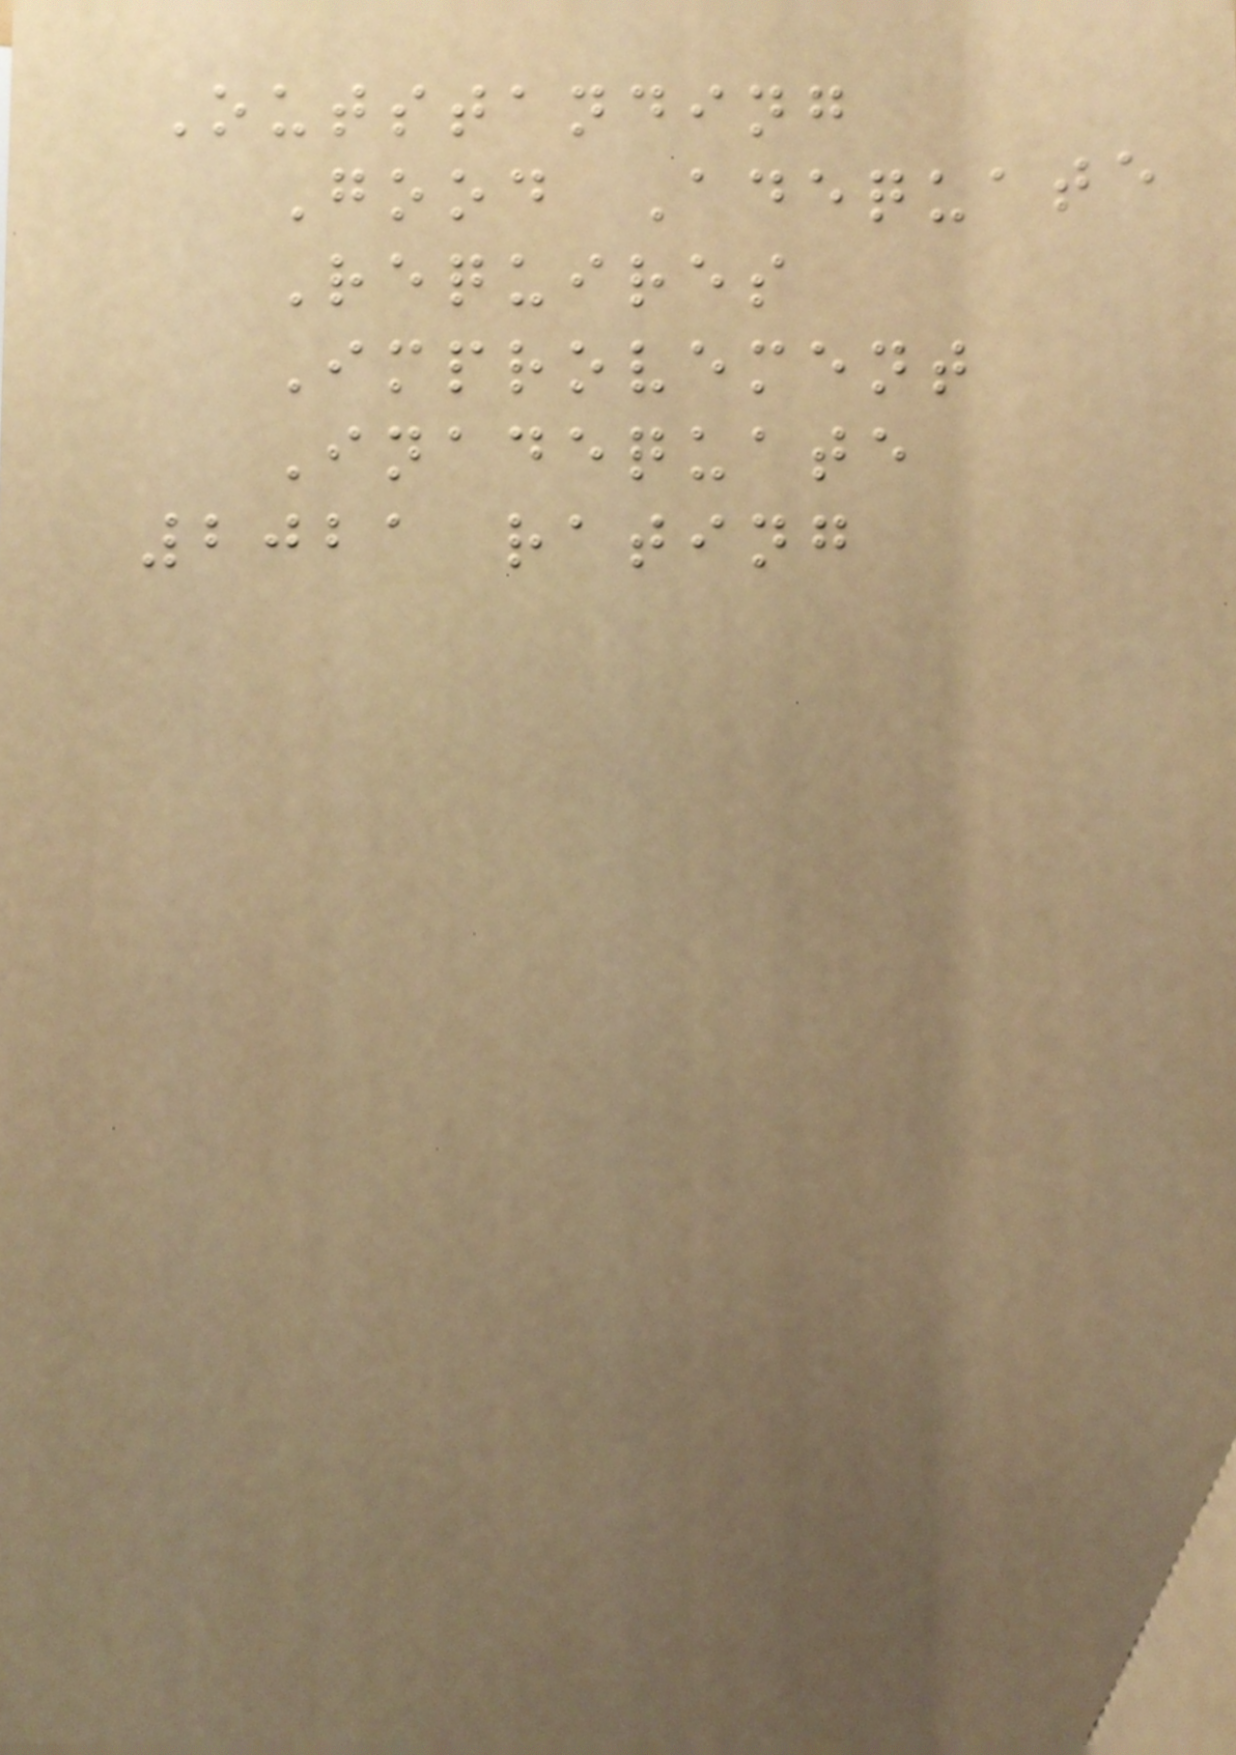Outstanding
Good Adequate
Requires
Improvement
Inadequate
2021 rating
